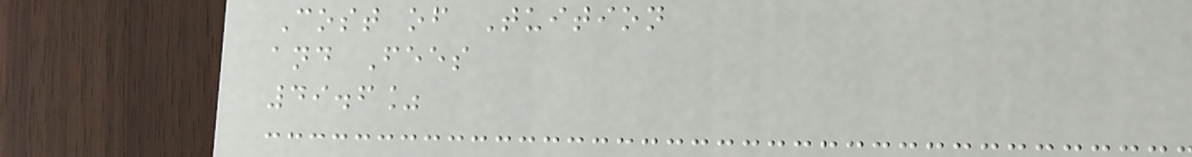Cost of Tuition
and Fees
49.6%
